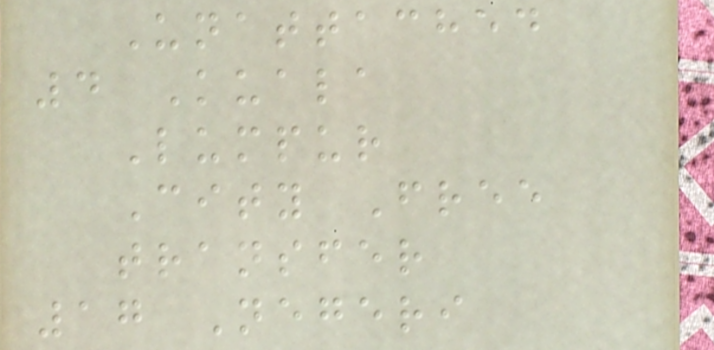Unattached
4 Kuala
Lumpur
City Free
transfer
17 Negeri
